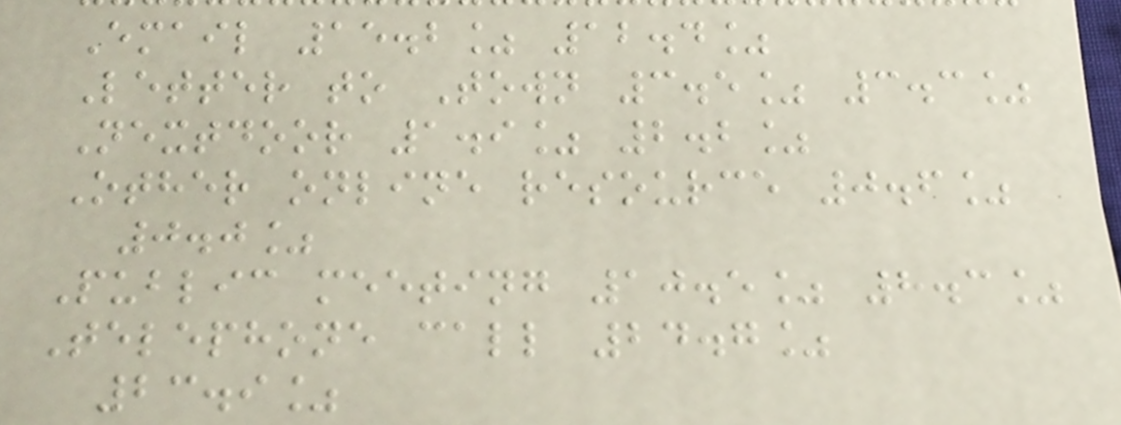Email 15.2% 12.4%
Letter to Town 3.5% 3.3%
Nextdoor 1.9% 2.2%
Other online resource 0.6%
0.0%
Public meeting 10.5% 8.3%
Telephone call 24.7%
23.9%
